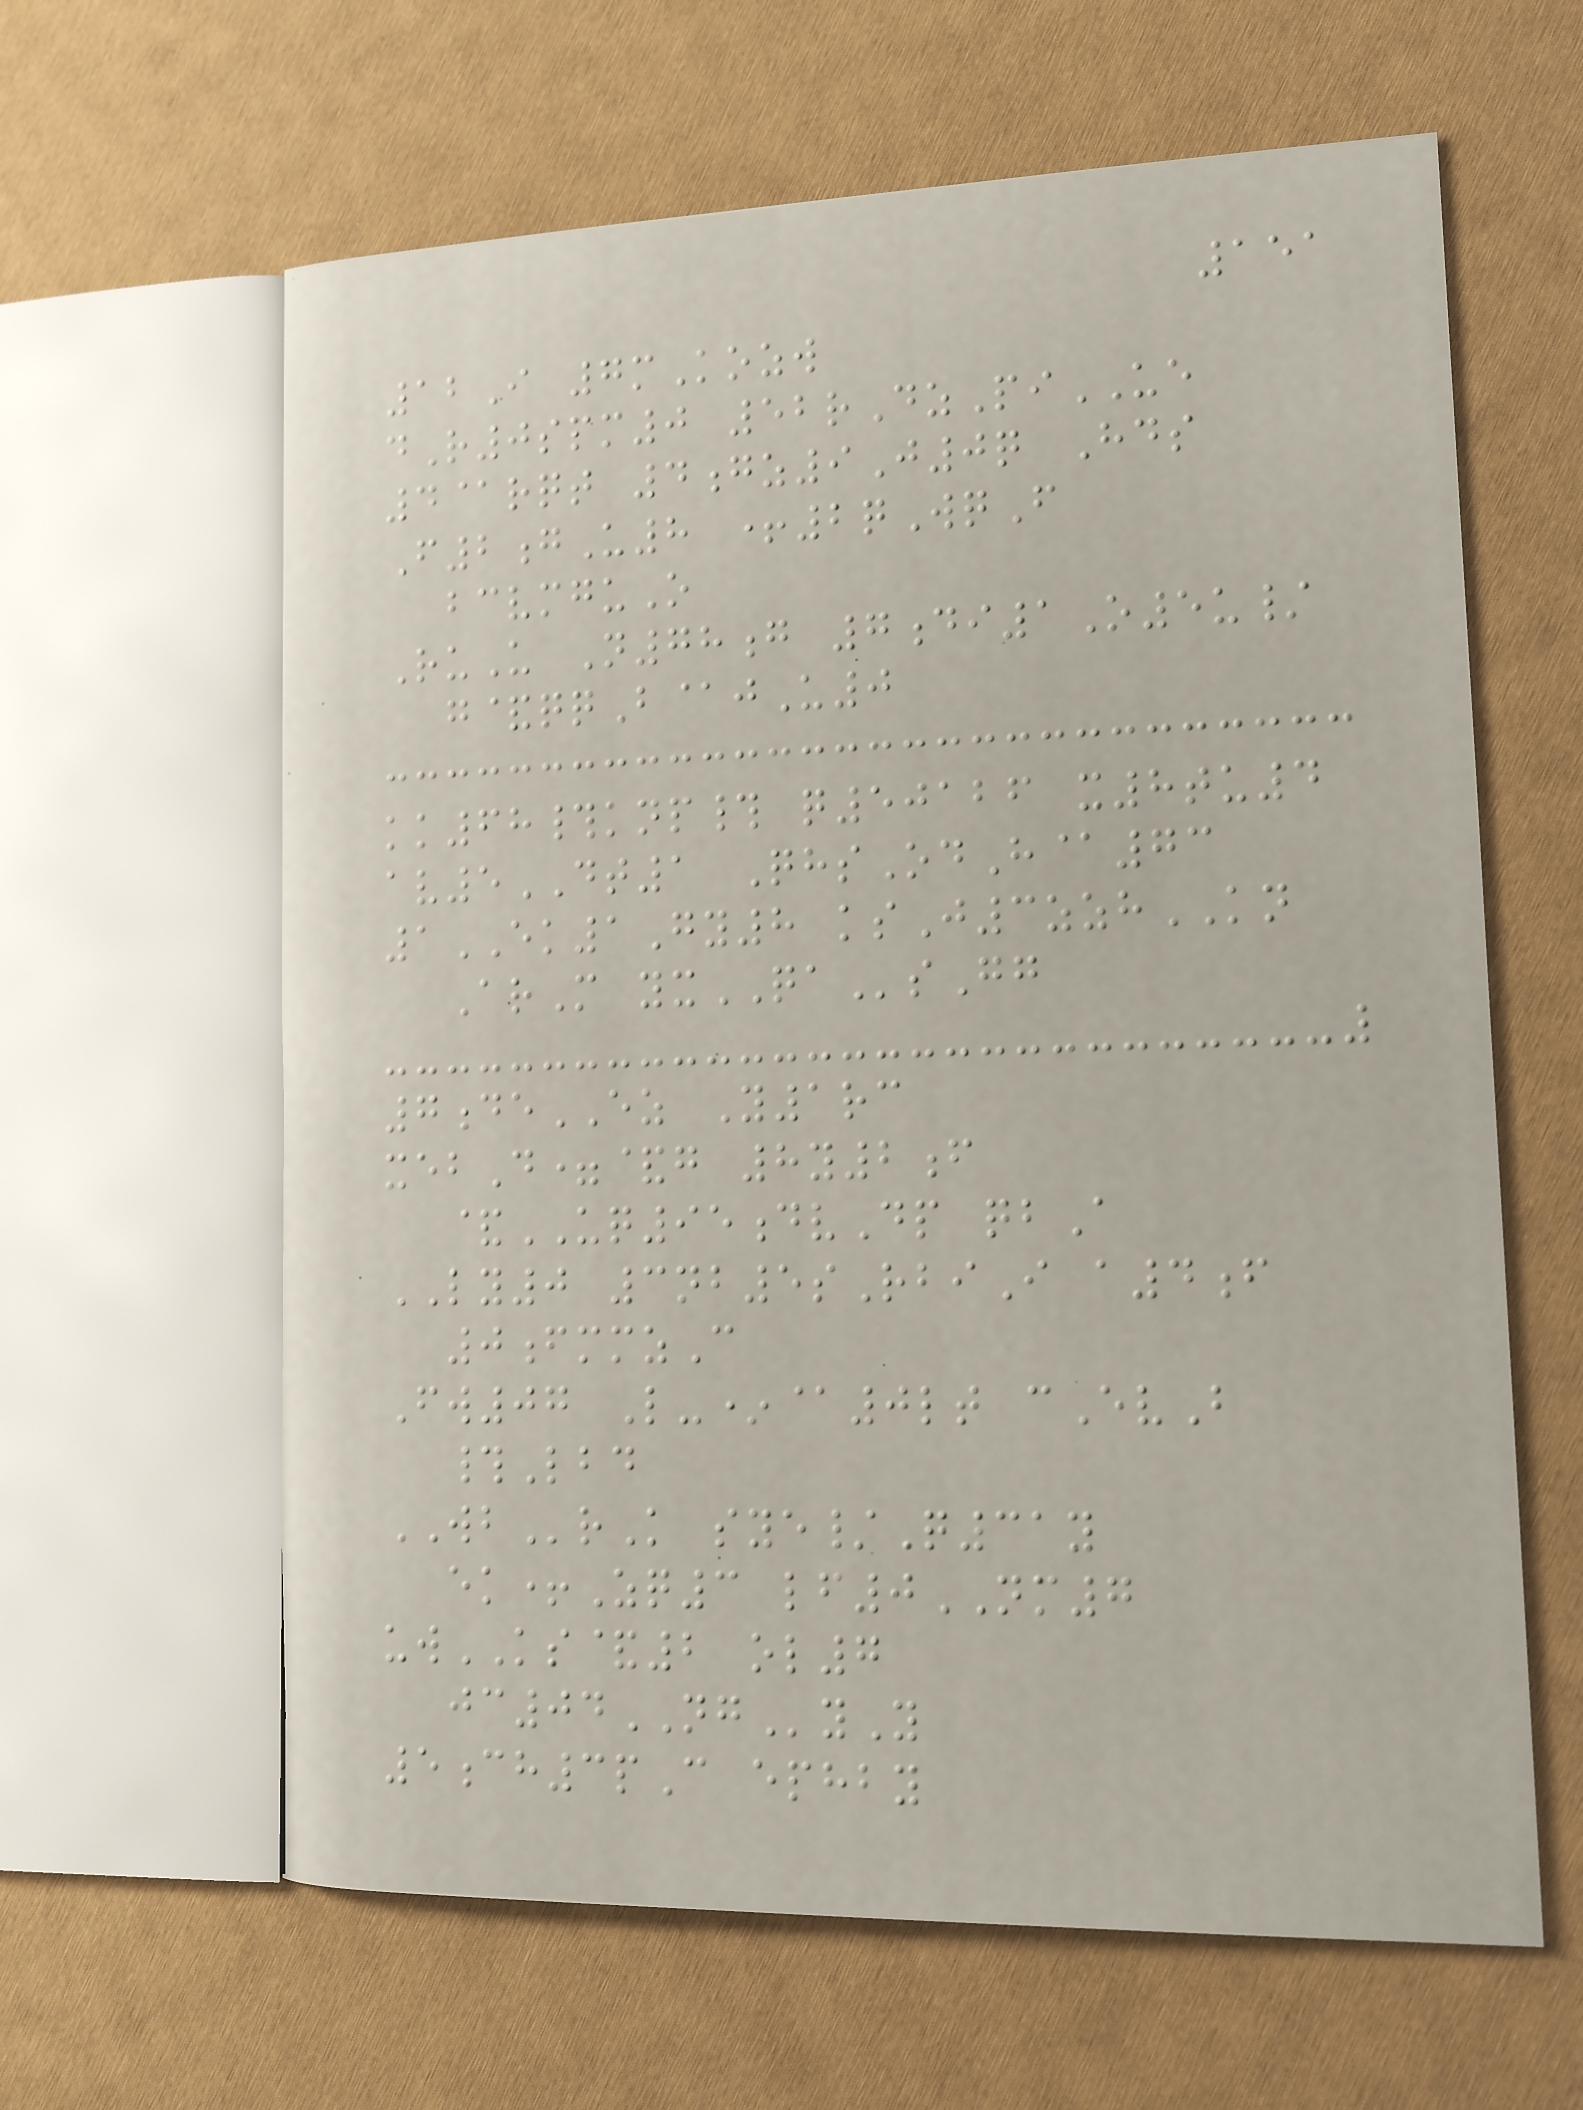151
12I 7mKozw
dR0spm0 52rDzPiUE
4@rqt 4gz9J0q Hds
F2gU8 +2qWqF
bcvmguO
RuU N78g 7di1O5u/
g&qqB@jU0
kk68#knp# q50126 x8tu4
av5DT1 QhsOdH@73
1EK1Gy8 ksJ3zzhKN
ArM yxQAsGg
7deEZ Y1rc
xebD=&g 8y2f
&UQ95dvDp qbA
LY0 3nb5sRbiI a4f
0fmmzC
Fw07 L-*@0lt cEvB
#Lbd
WBrK sye/Q31y
ek+Zq3 lf0NM7
uwKS&2 ol7
jc04NGyY
5ch3pC ephby
